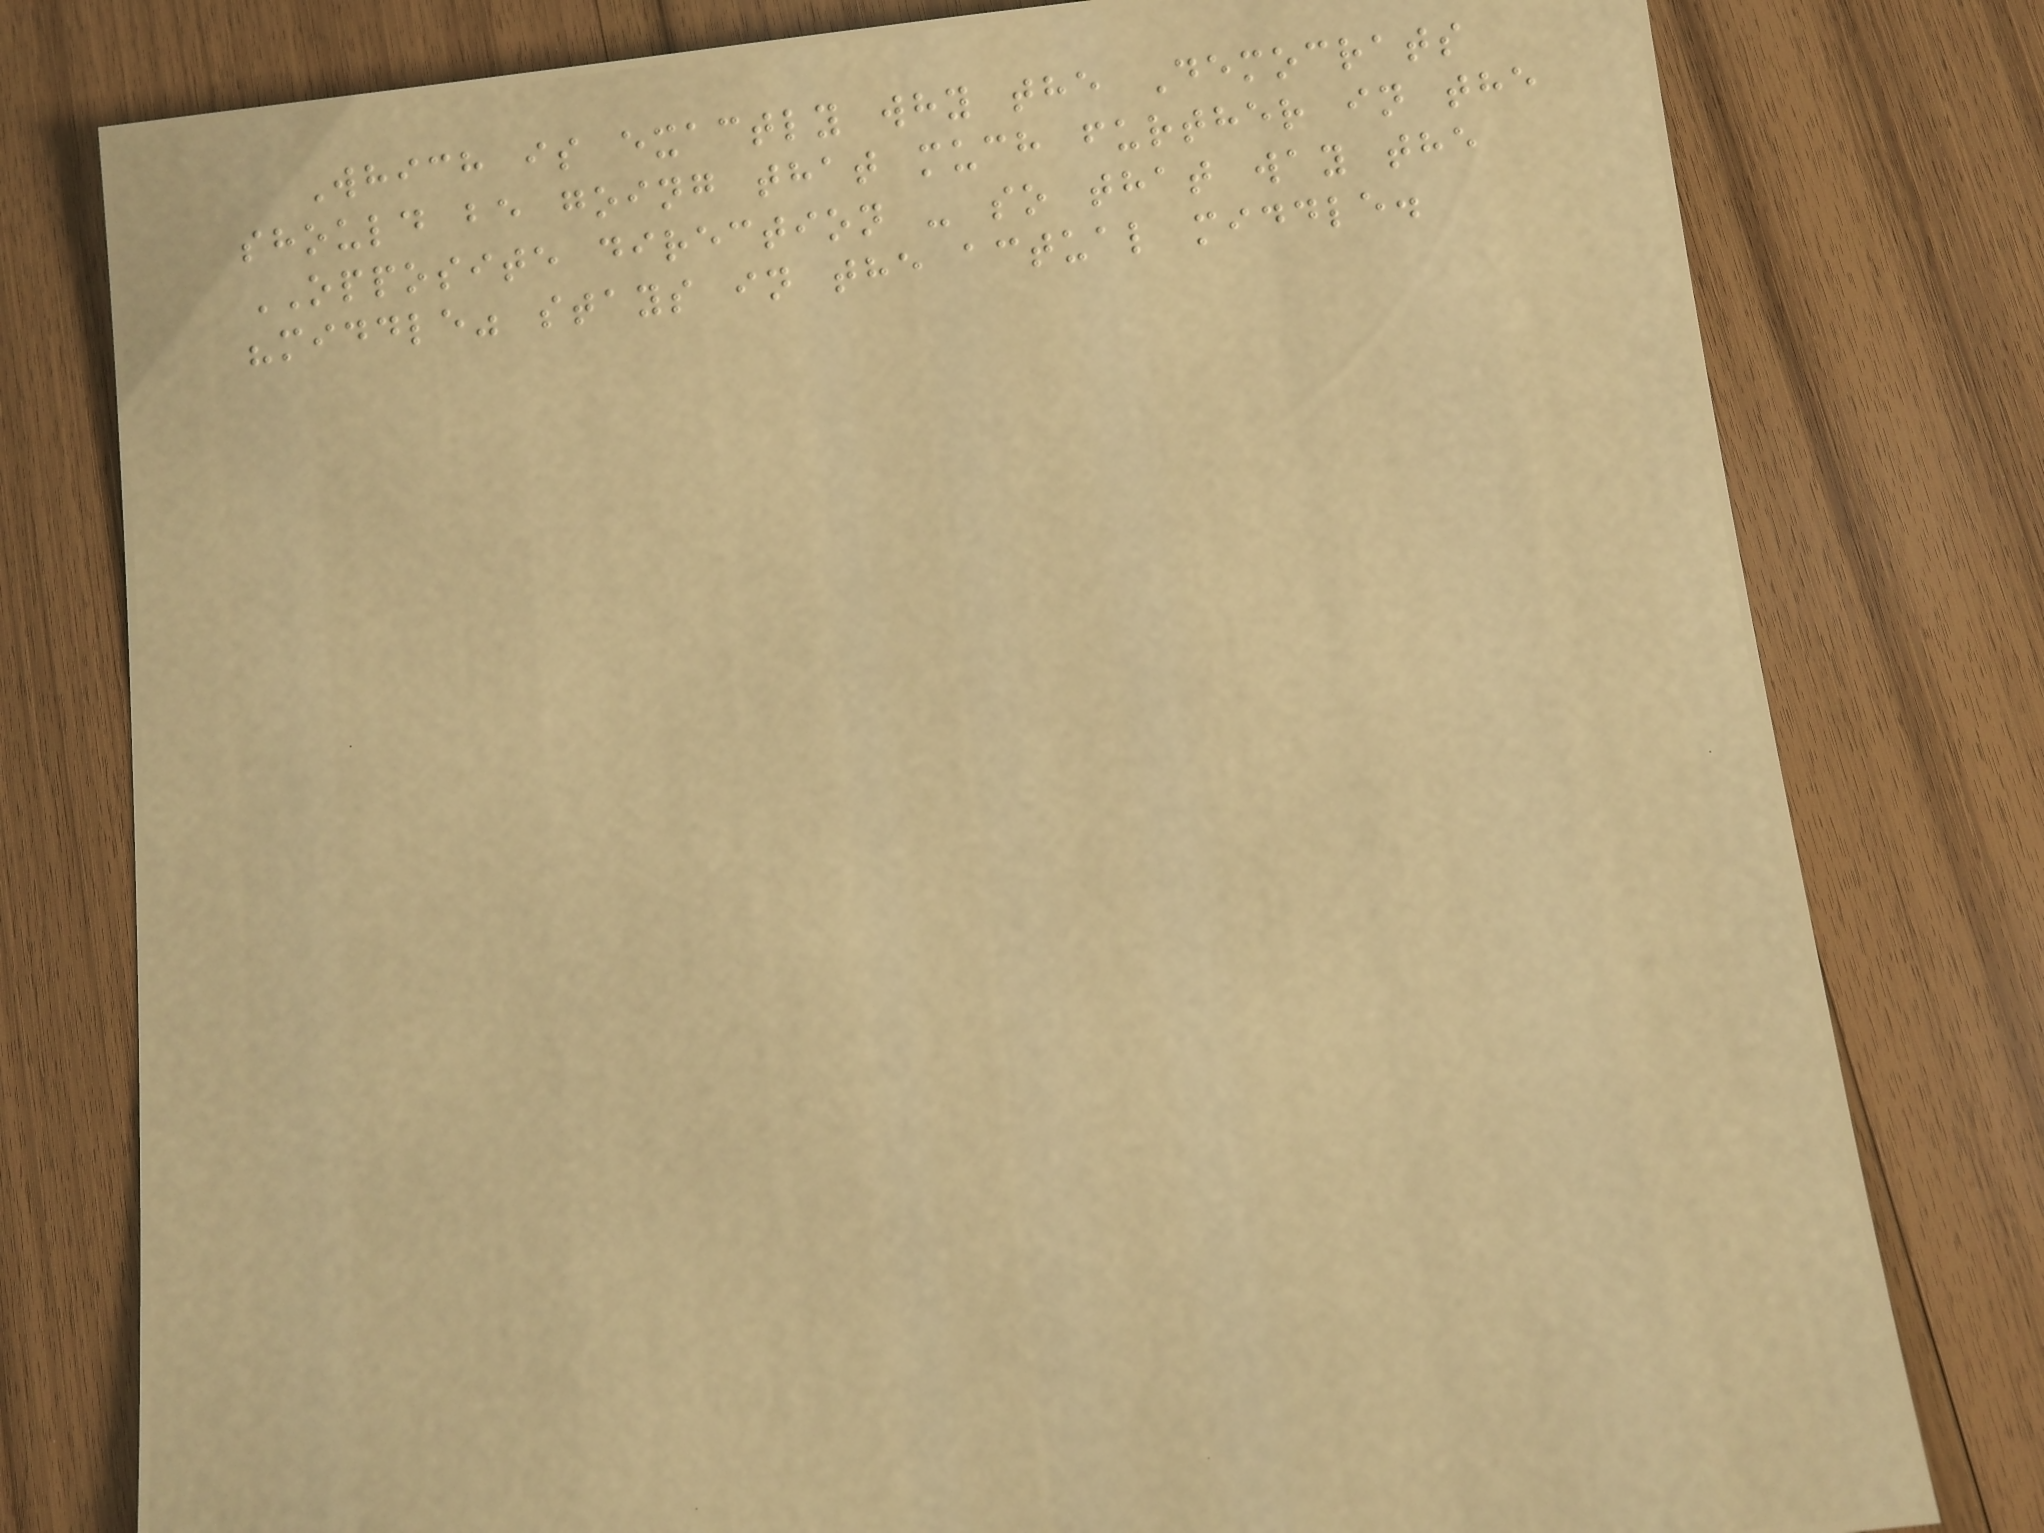Which is exactly why the Democrats
should be going that much further in the
OPPOSITE direction - so that way the
"middle" stays in the actual middle.
